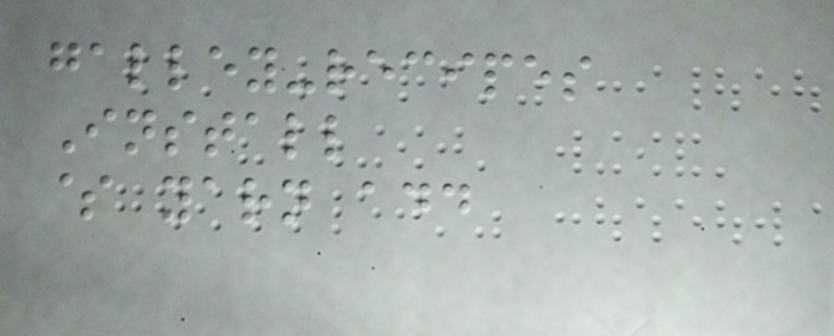galley-recipes
Install
$ yarn add
